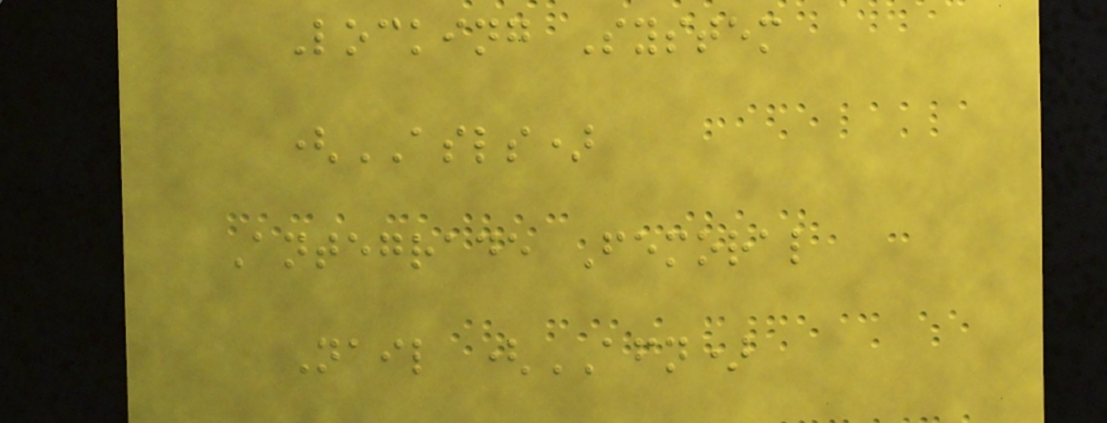Locking System
(ASLS)
Antegrade Femoral
Nail (AFN)
